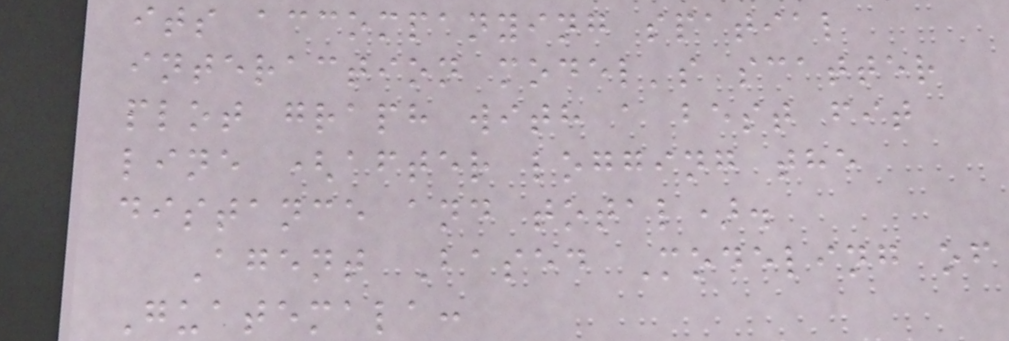its accompanying spatial
interaction model's scatter
plot graph with a best fit
line (after logging the
distance and total).
Agent Based Modeling of
Guatemala:
